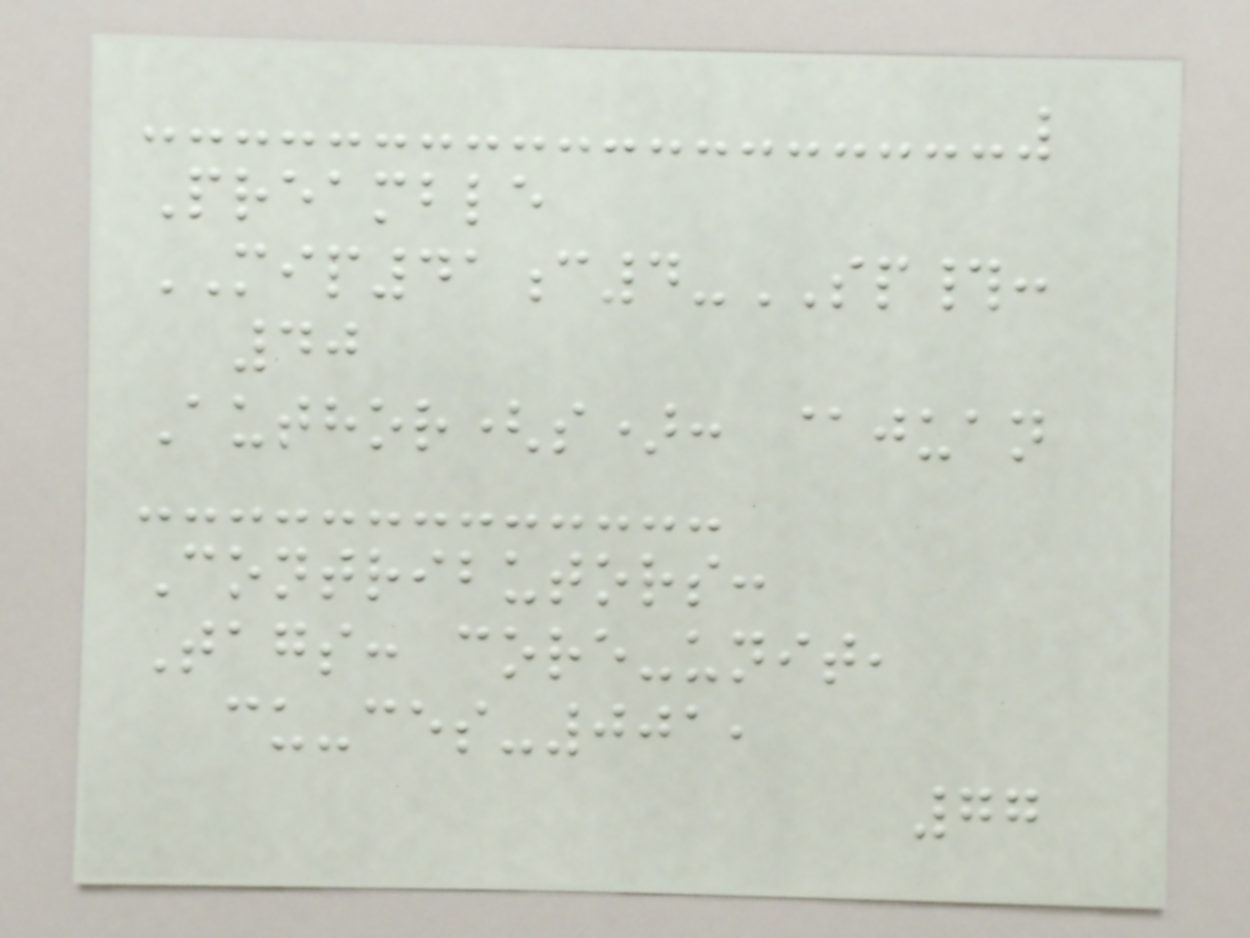Preamble
MIP41c4-SP#:
40
Author(s): @juan
Contributors:
Tags: core-unit,
cu-ces-001,
77
